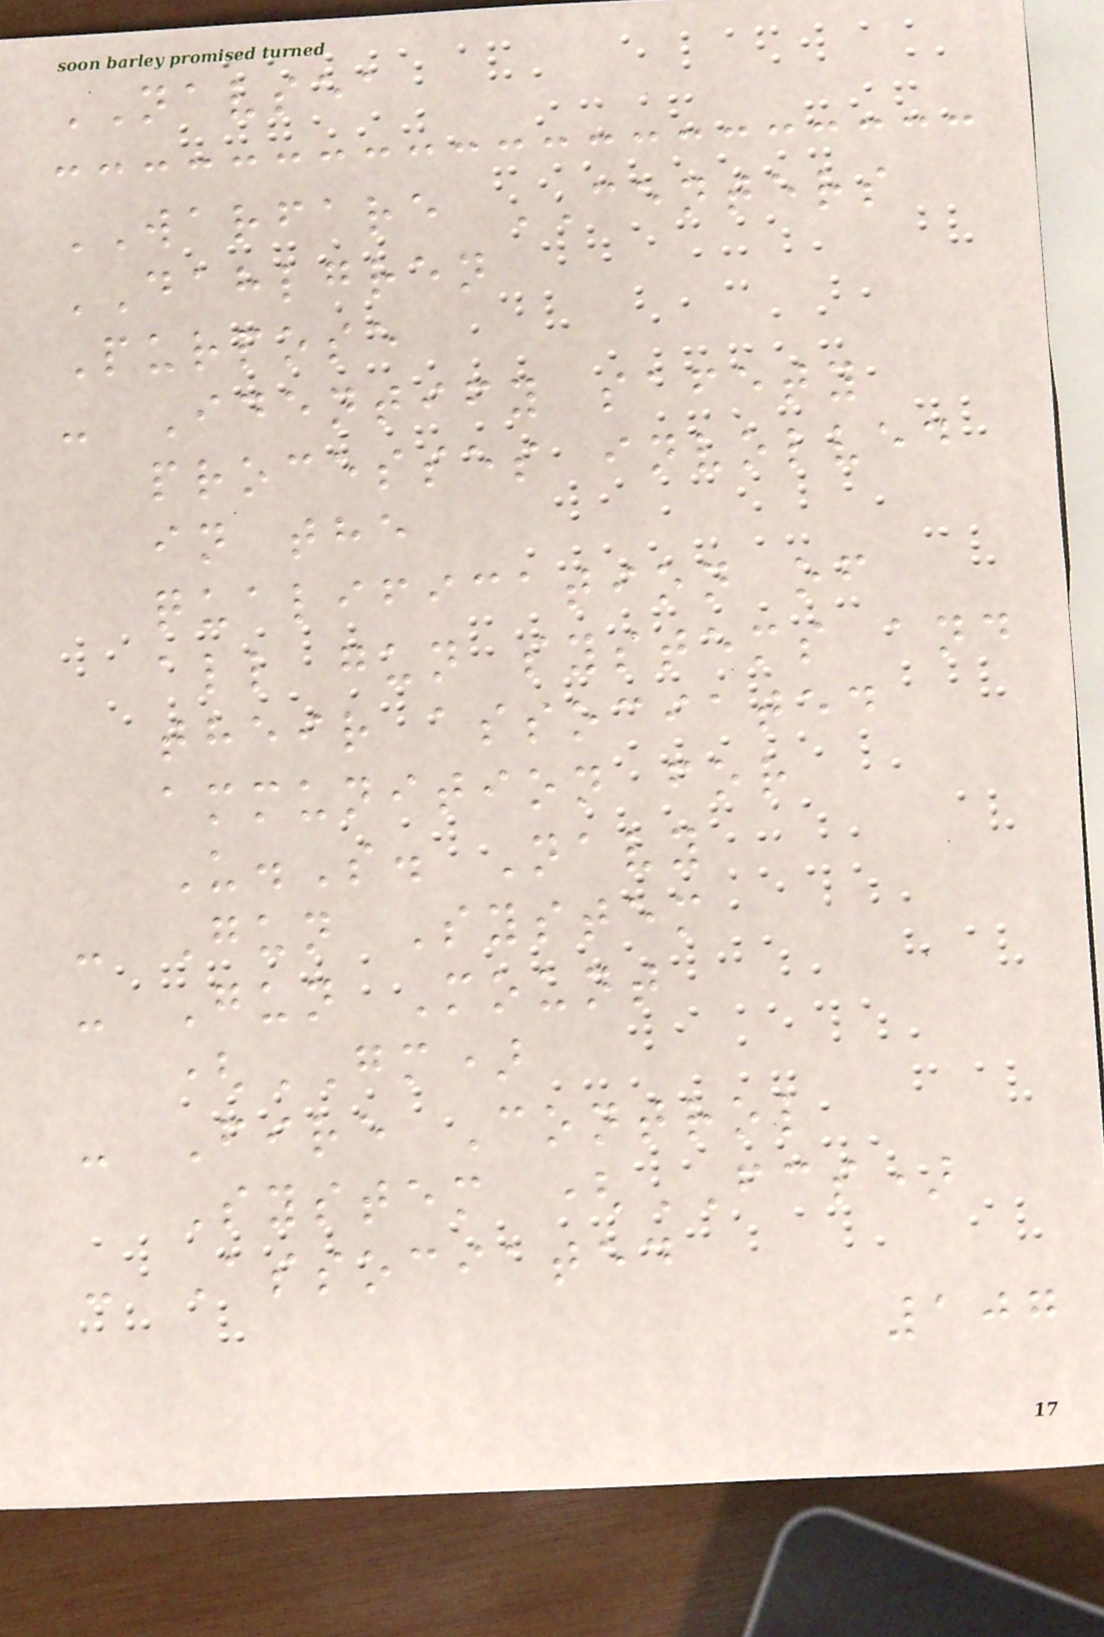NAVSEA
WARFARE CENTERS
DAHLGREN
Purpose
- Identify safety
processes involved
in the
qualification of
all gun systems and
their associated
ammunition for
U.S. Navy
- Gun System
- Gun Mount
(GM)
- Fire Control
System (FCS)
- Associated
107
